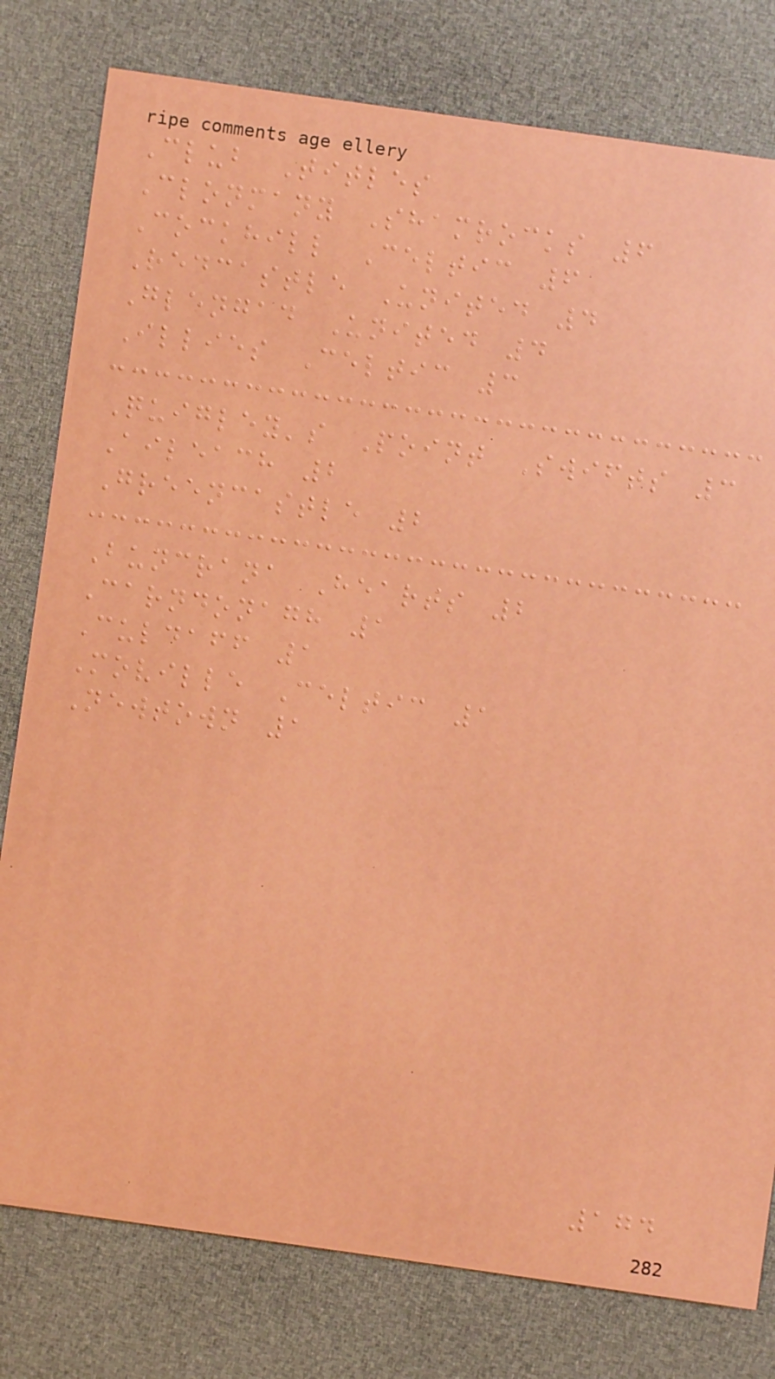Club Titles
Clonmany Shamrocks 6
Cockhill Celtic 6
Redcastle United 4
Glengad United 4
Illies Celtic 3
Quigley's Point Swifts 3
Aileach 2
Greencastle 2
Buncrana Hearts 2
Carndonagh 1
Culdaff 1
Moville Celtic 1
Newtown 1
174
